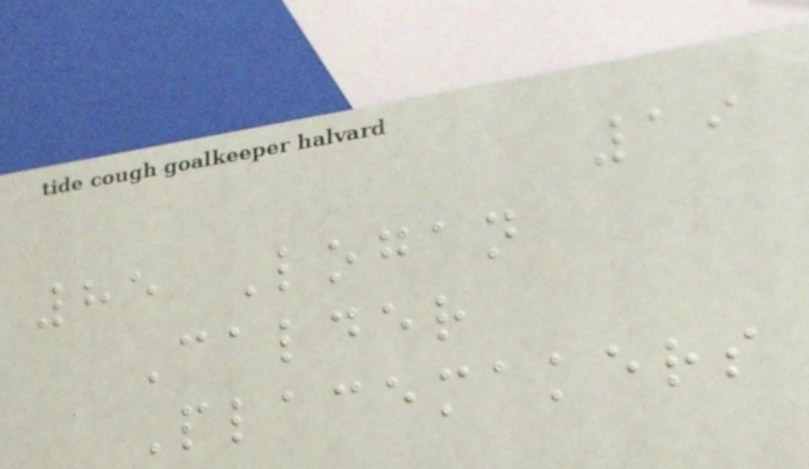19
85 Logan
Calder
Placemakers
